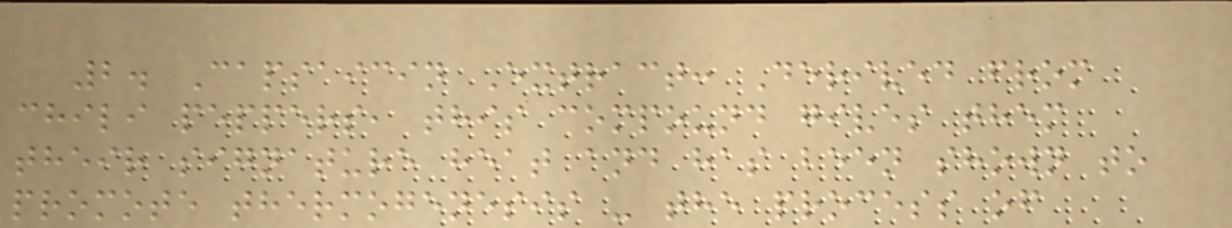2. Capsaicin Extract: Derived from
chili peppers, this compound gives them
their signature heat and has been shown to
promote thermogenesis - the process of
